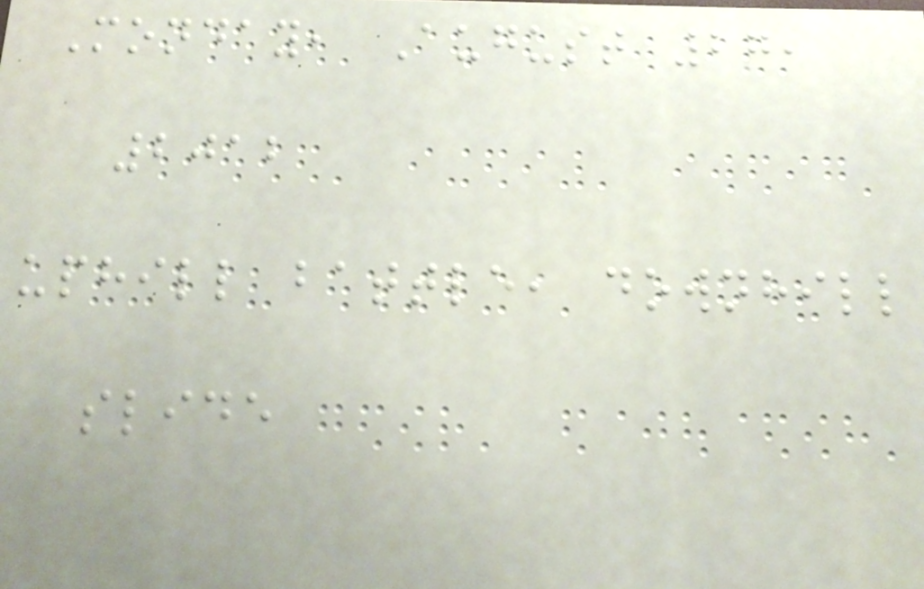Monday, August 27,
2012
uphill battle, downhill
slide
